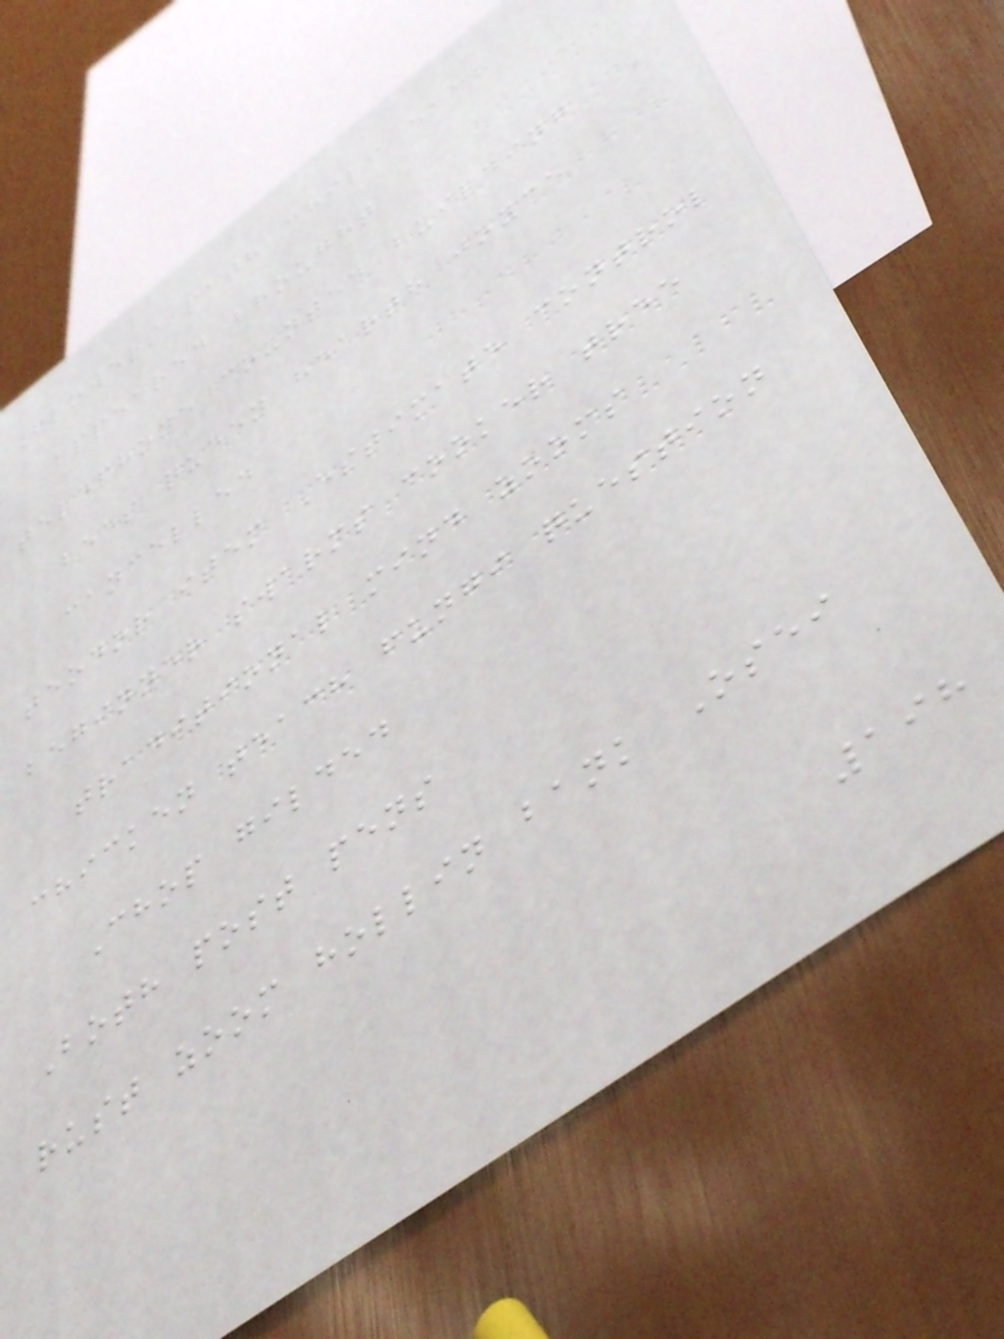Flowers path chili each
appeared brought
telephone counted building
bees queen hearth joyce
cancelled
teodor item Estimate control
beginner swarms cooker tree
traditional mind zooms
chicken teach fungi question
Chop gilded
Both post pens
rust zoom hollin bank Osei
198
